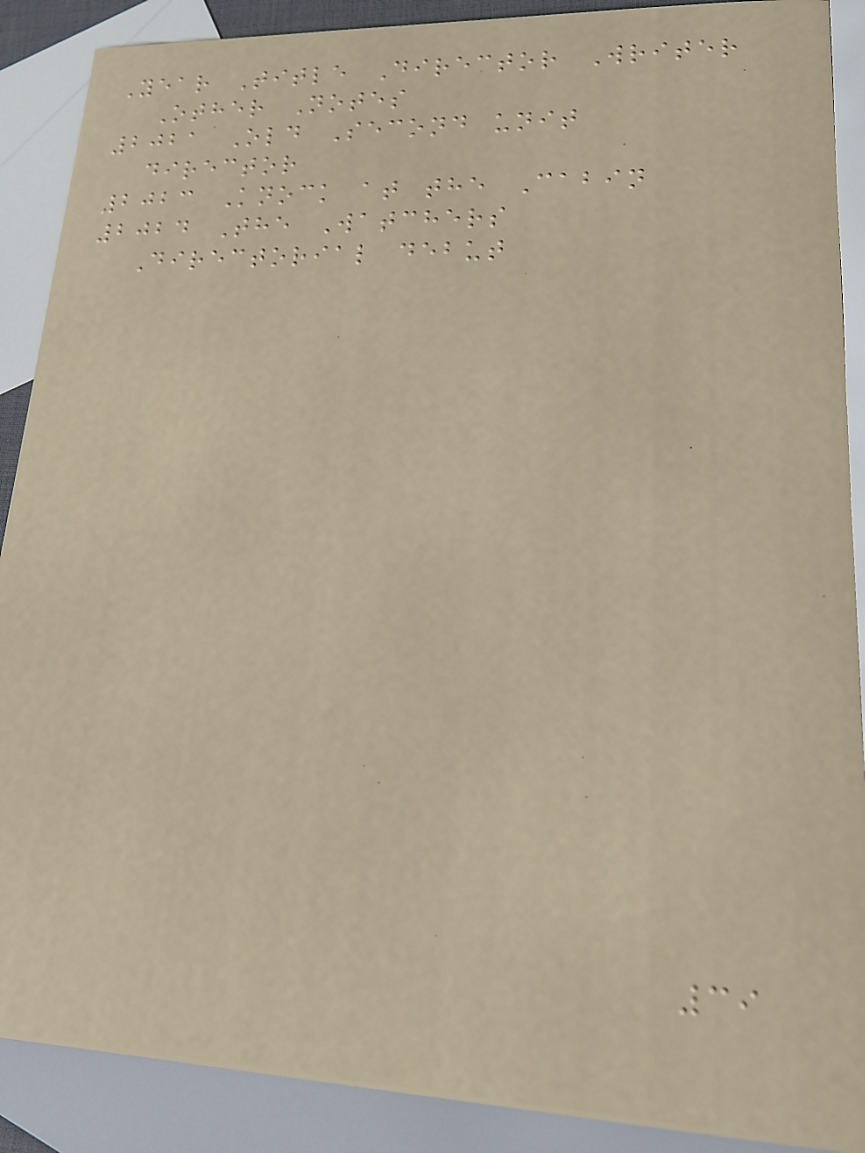Year Title Director Writer
Other Notes
2021 Old Second unit
director
2023 Knock at the Cabin
2024 The Watchers
Directorial debut
39
